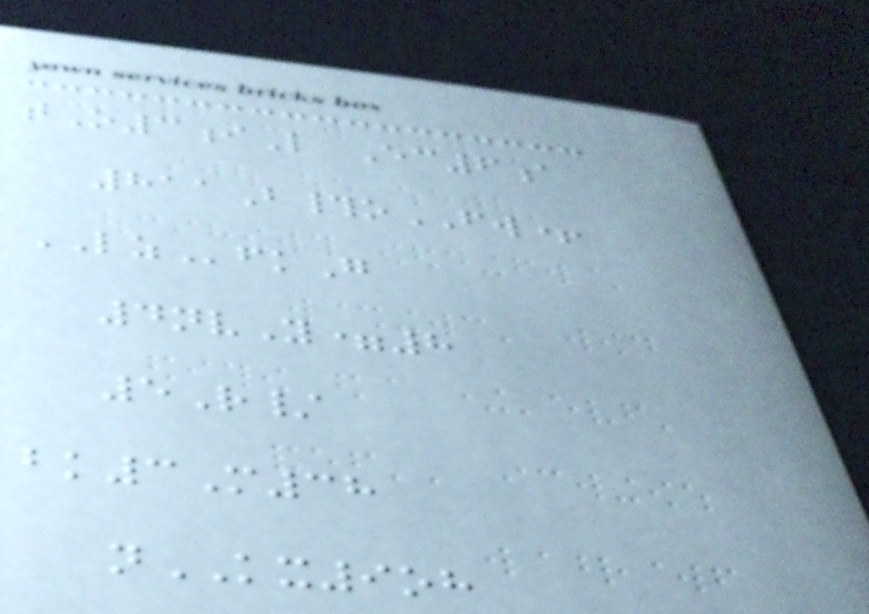tO3iL Ec6a
811B#oFW+
LZfkG
4nvY=8
5R/
bk3M38
nKX9oh
